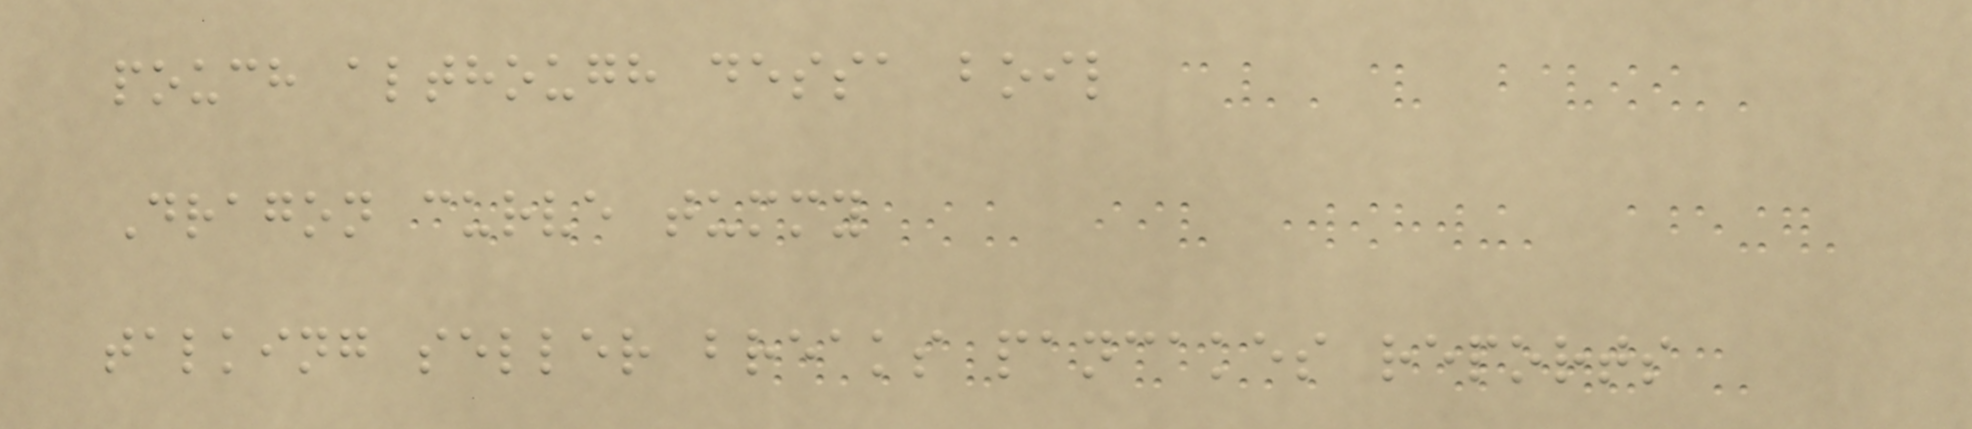pouch although dessa boil
Dragon curve tummy
talking seller breaks pancakes reports
